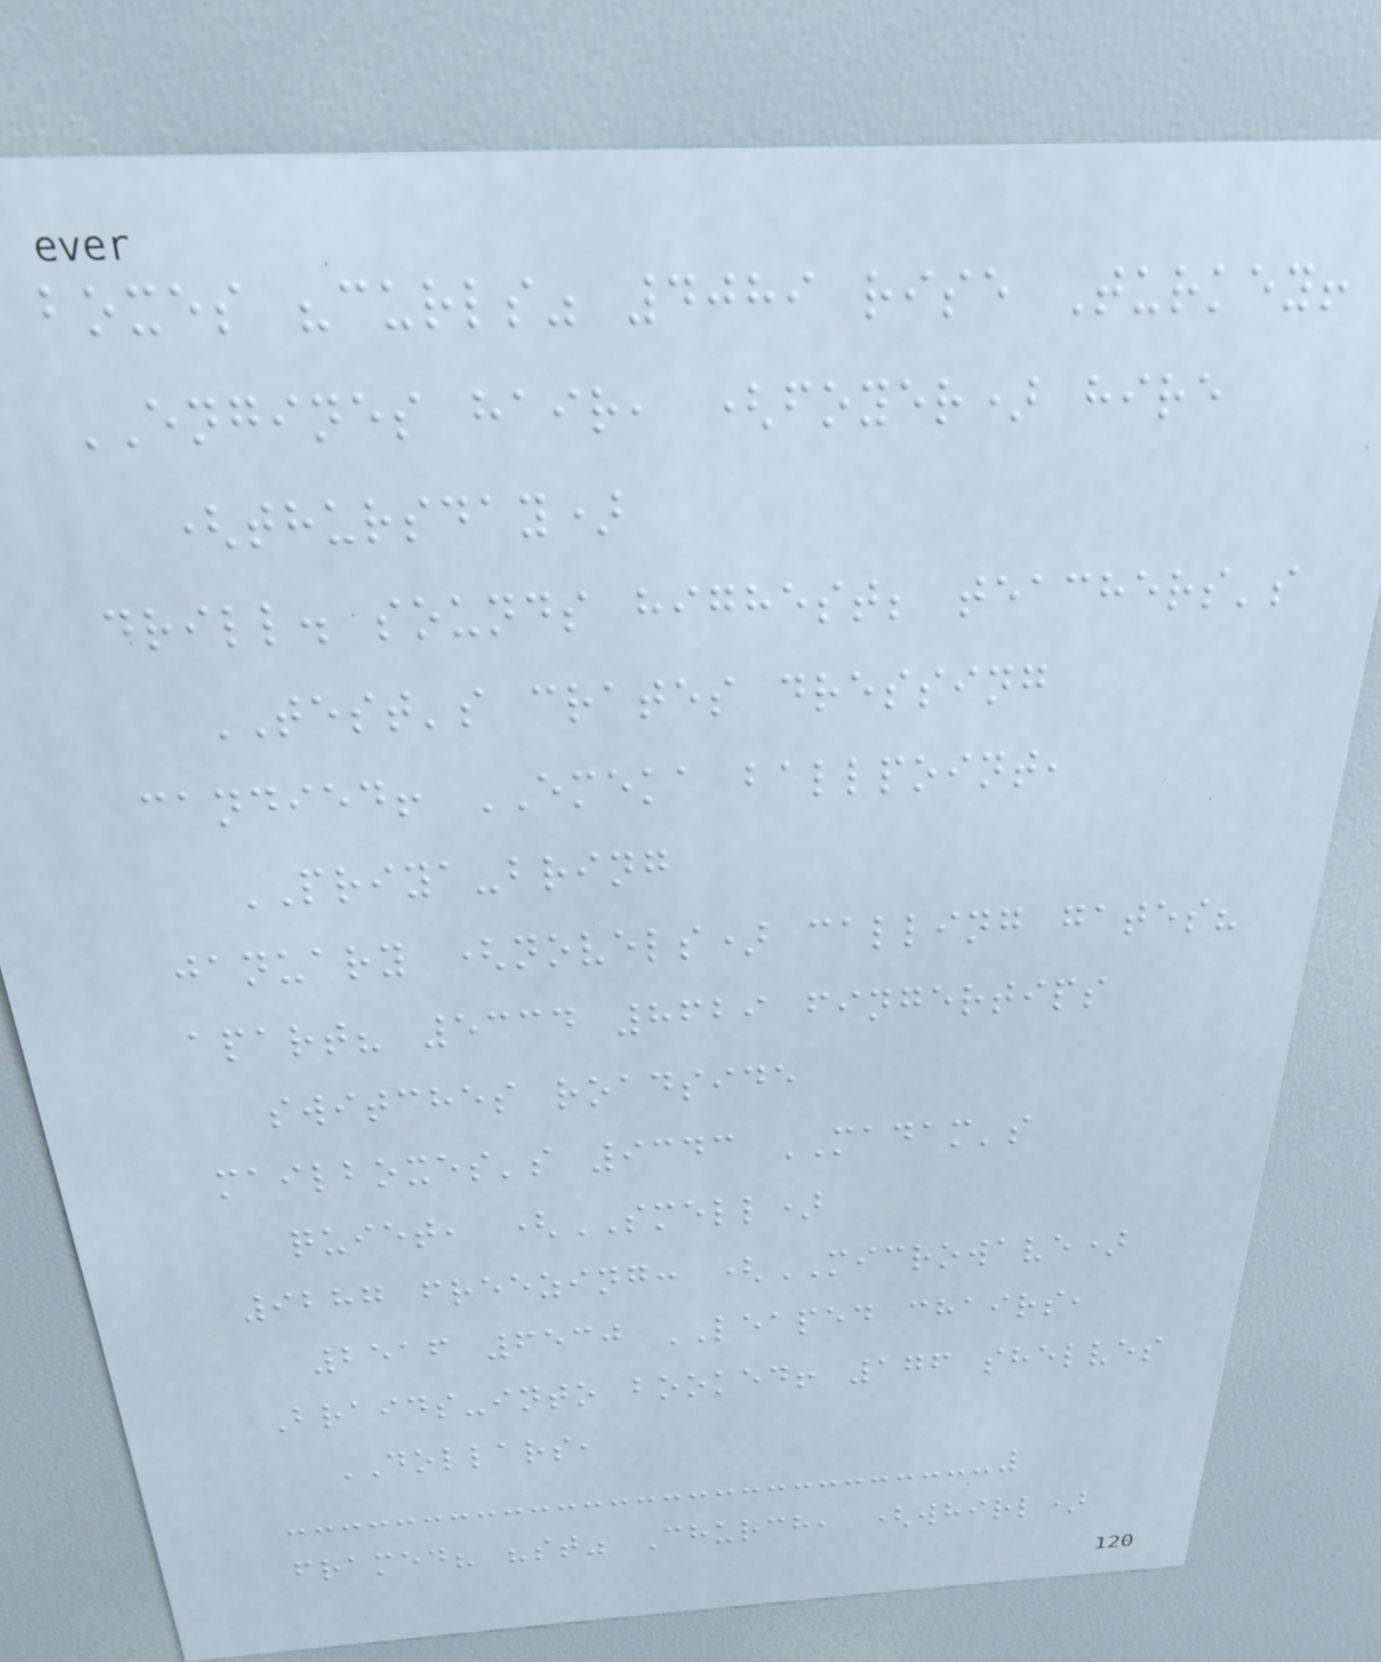boxes "curls" 4089 rise Turkey!
ENGINES hair, (foyer) hire
(thursday)
drill. sounds highest; teachers's
TEST's crates dressing
candied! EMEKA ballpoint,
PRIYA-bring
january (novels) calling gates?
apart? 5334 8629 fingertips
switches roadside
mailboxes's 9343 MADAM's
quiet, (SMELL)
9287 freezing: (MICROWAVE)
2516 6530 LEAPED chairs,
Braids-into booked! 176 shelves
DOLLARS,
framed? "st" Church, (whirl)
